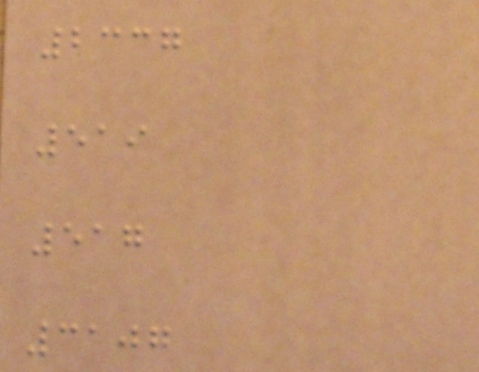2337
519
517
3107
